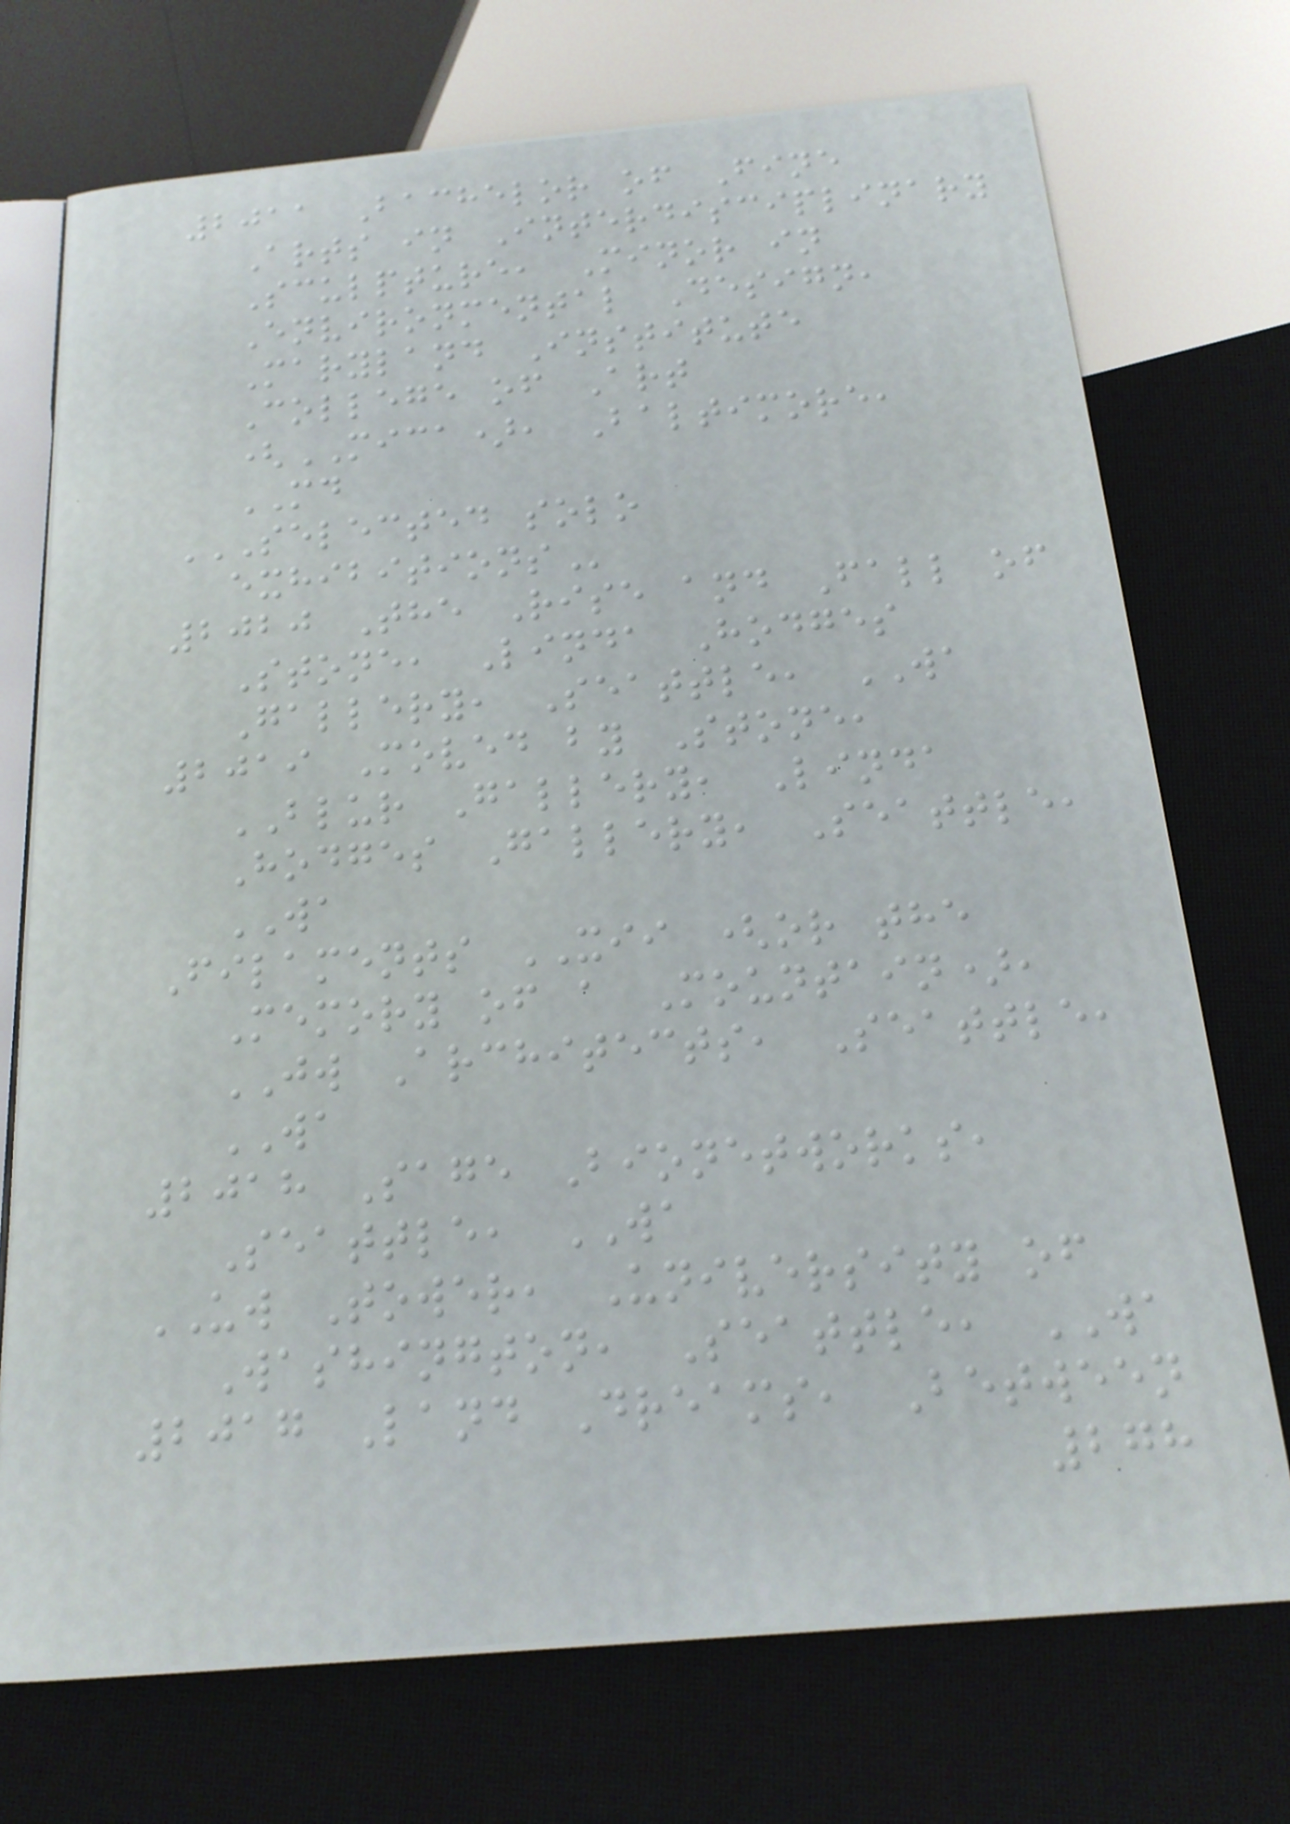2011 Bachelor of Fine
Arts in Interdisciplinary
Sculpture, Minor in
Environmental Design,
Maryland Institute
College of Art
(MICA), Baltimore,
MD
SELECTED SOLO
EXHIBITIONS
2020 The Rise and Fall of
Stone, Linda Hodges
Gallery, Seattle, WA
2019 Moved by Stone,
BLUR Gallery, Linda
Hodges Gallery, Seattle,
WA
Filaments XII (or the
Memory of a Mountain),
JW Architects, Seattle,
WA
2018 Sage Bionetworks,
Seattle, WA
UW Tower, University of
Washington, Seattle, WA
2017 Land Dreams, Between
278
